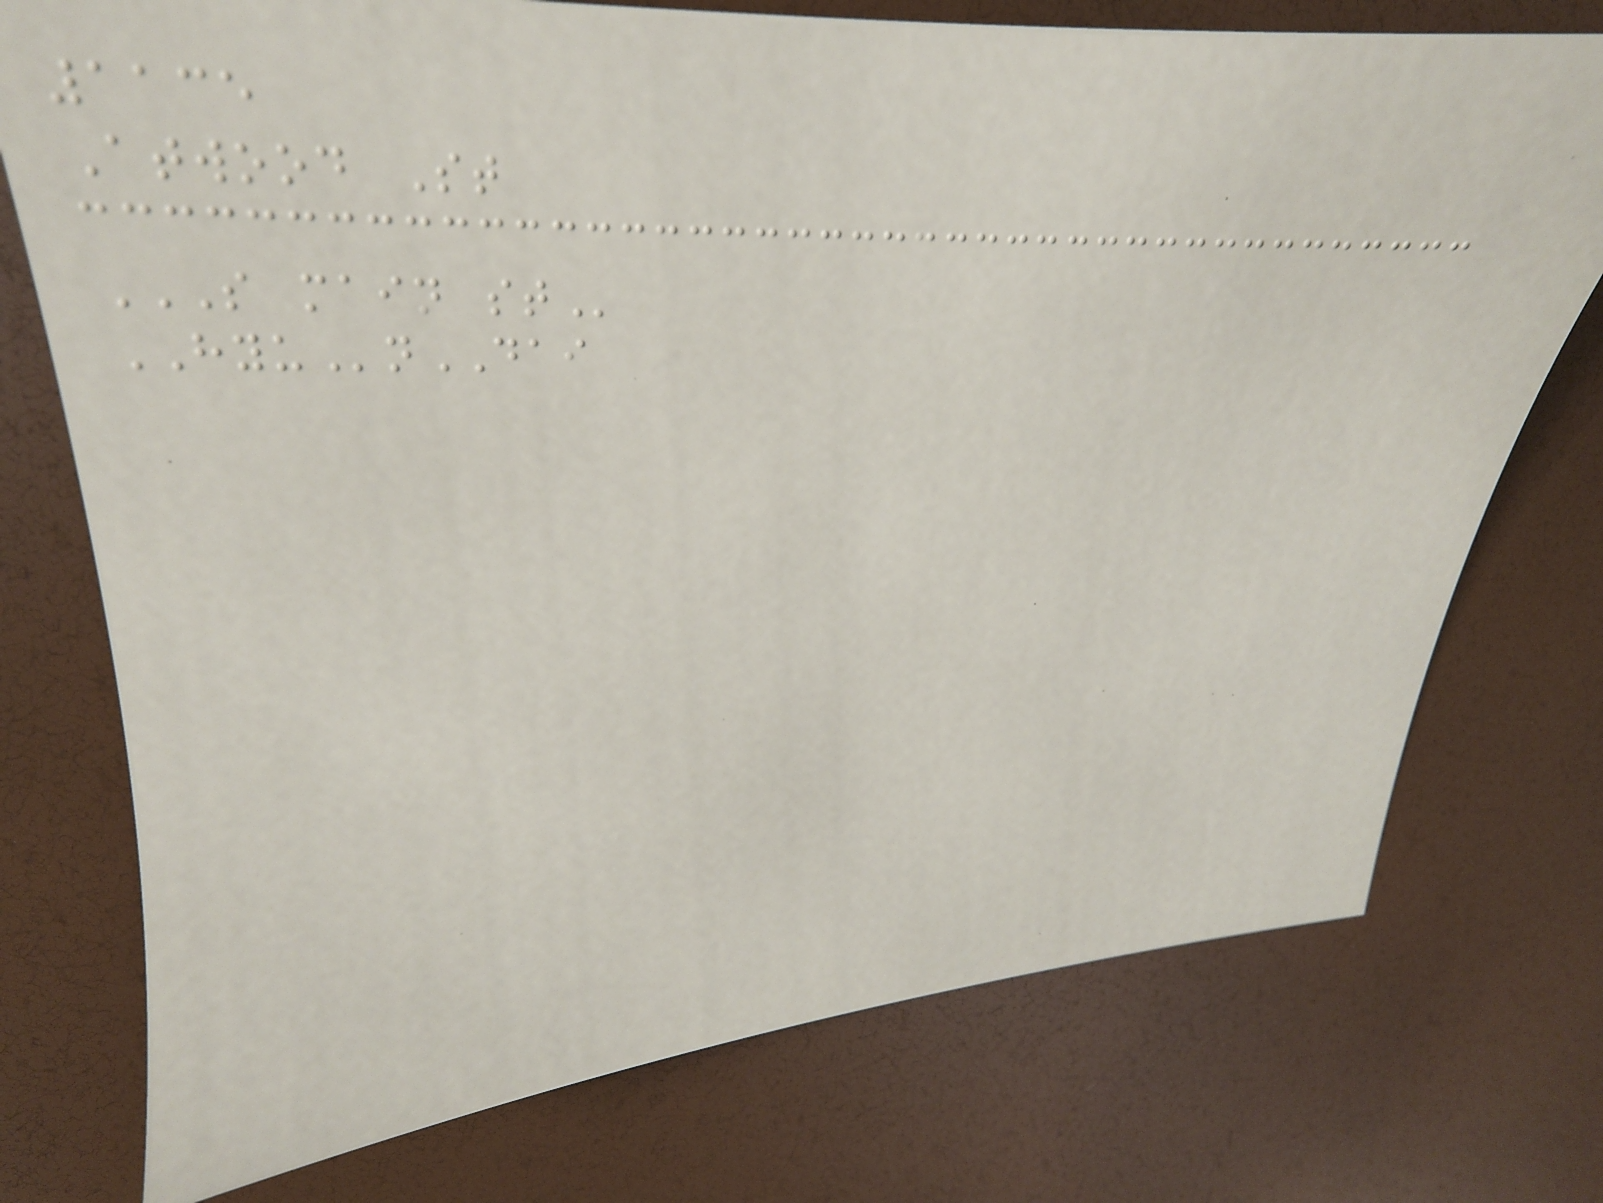1135
Atwood St
S MAIN ST
HYUnDAI
